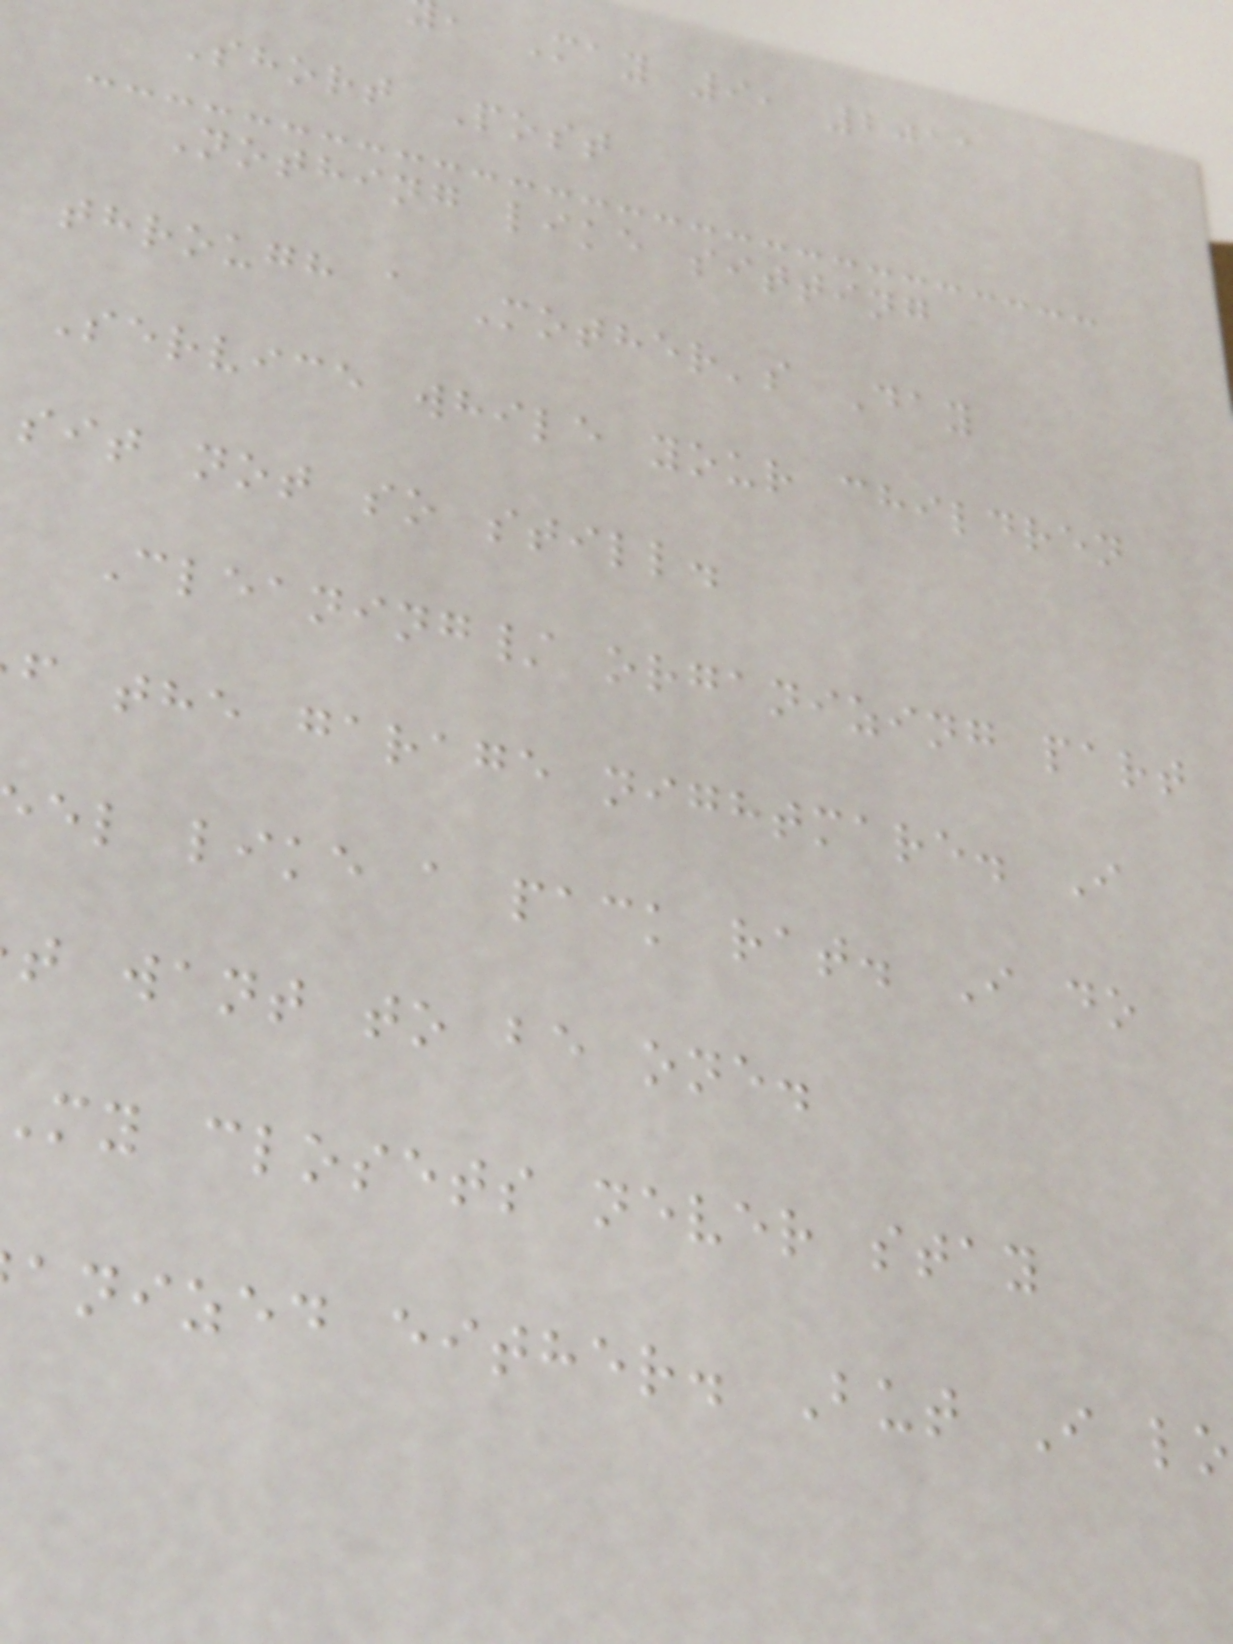, May 9, 2011
Short Post
Nothing like sitting
through a Mother's Day
Service while your children
sit not so still.
Cleaning/ organizing part
f the garage nightmare. I
el like a pack rat. I do
t want to be one.
my closets never stay
anized either. But I lo
